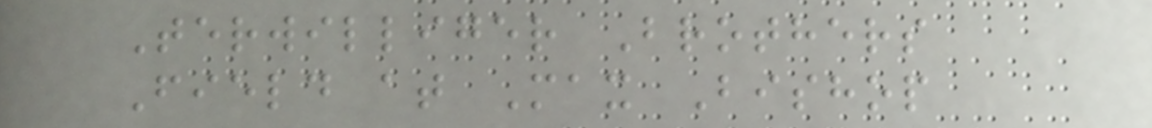Terwilliger Brothers
Field at Max Bishop
